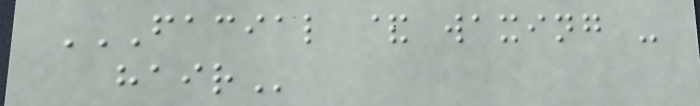FACIAL & WAXING -
HAIR
